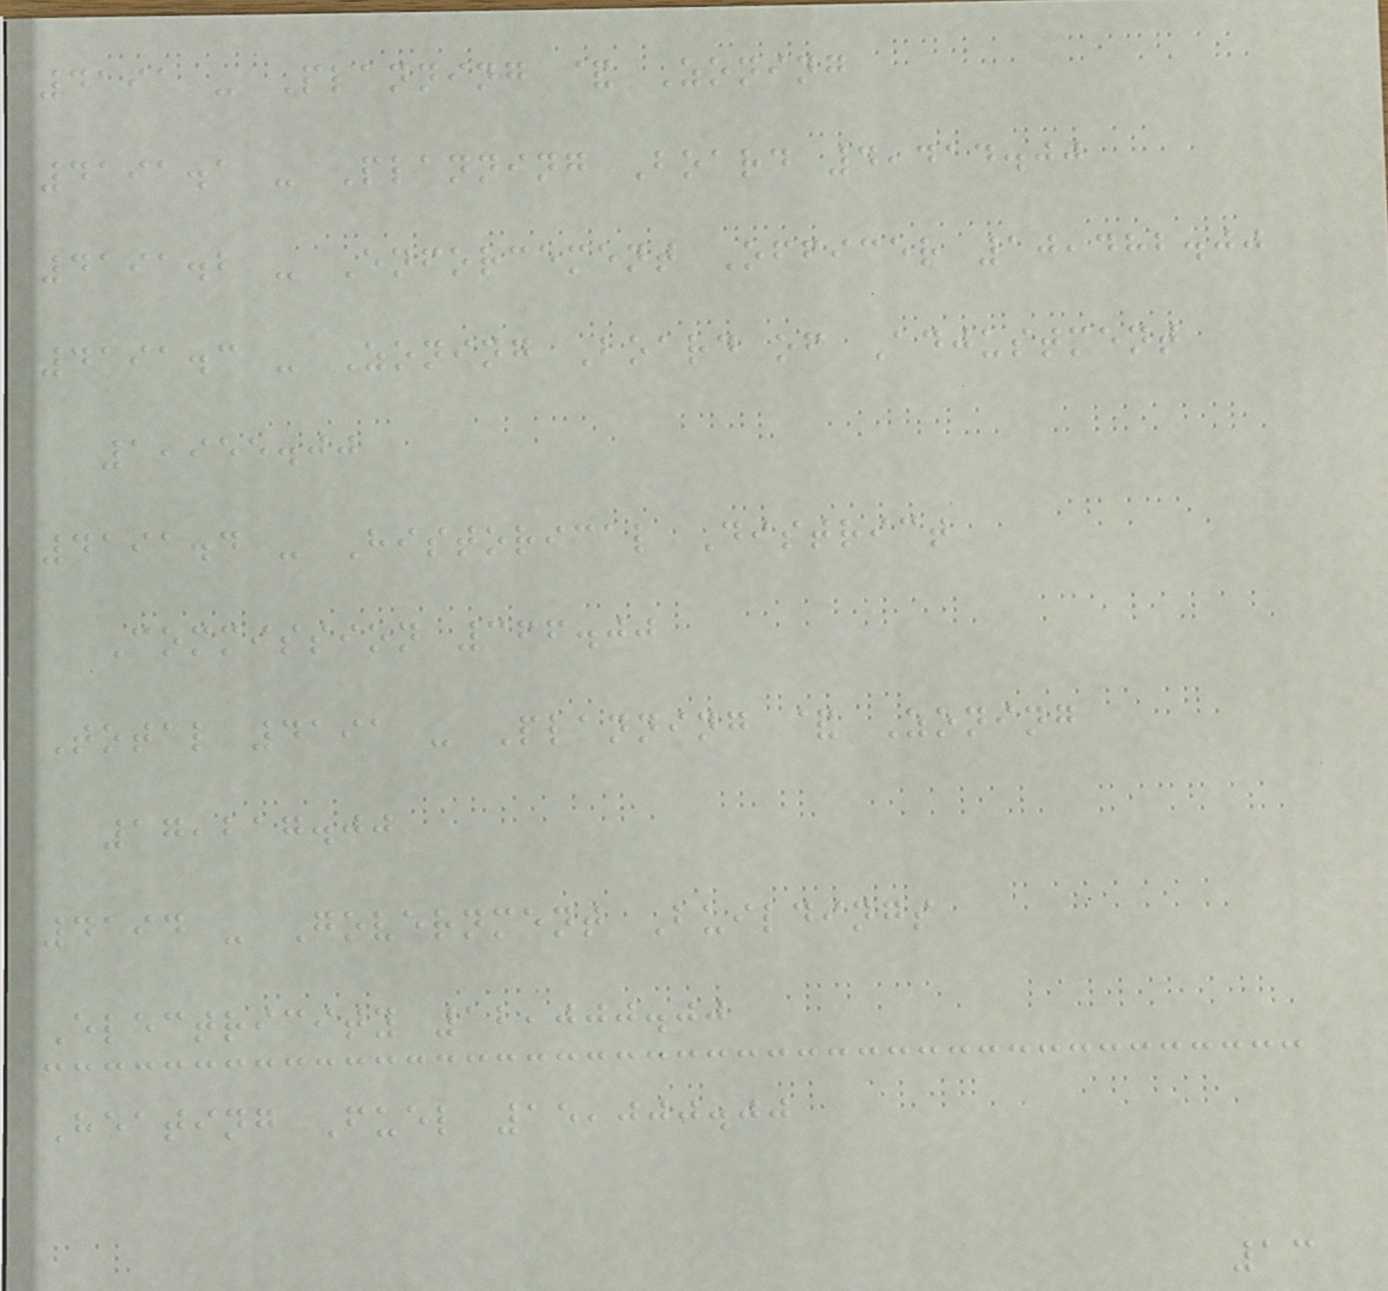4191 - Planning & Zoning
4191.1 - Planning Board 4,414.00
4191.2 - Enforcement Officer 10,482.00
4191.3 - Zoning Board of Adjustment
1,955.00
4191.4 - Historical District
Commission 366.00
Total 4191 - Planning & Zoning
17,217.00
4194 - Government Buildings
Electricity 12,000.00
Heating Fuel 15,000.00
13
